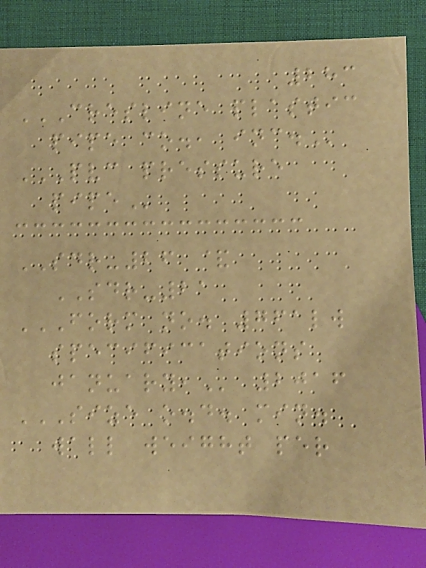283
CRESLINE PLASTIC
PIPE CO., INC.
PVC PRESSURE
PIPE
SDR-26 &
SDR-21
FORM NO. 761LW
SPECIFICATIONS
JANUARY, 2016
SIZE O.D. MIN.
WALL WEIGHT PER
